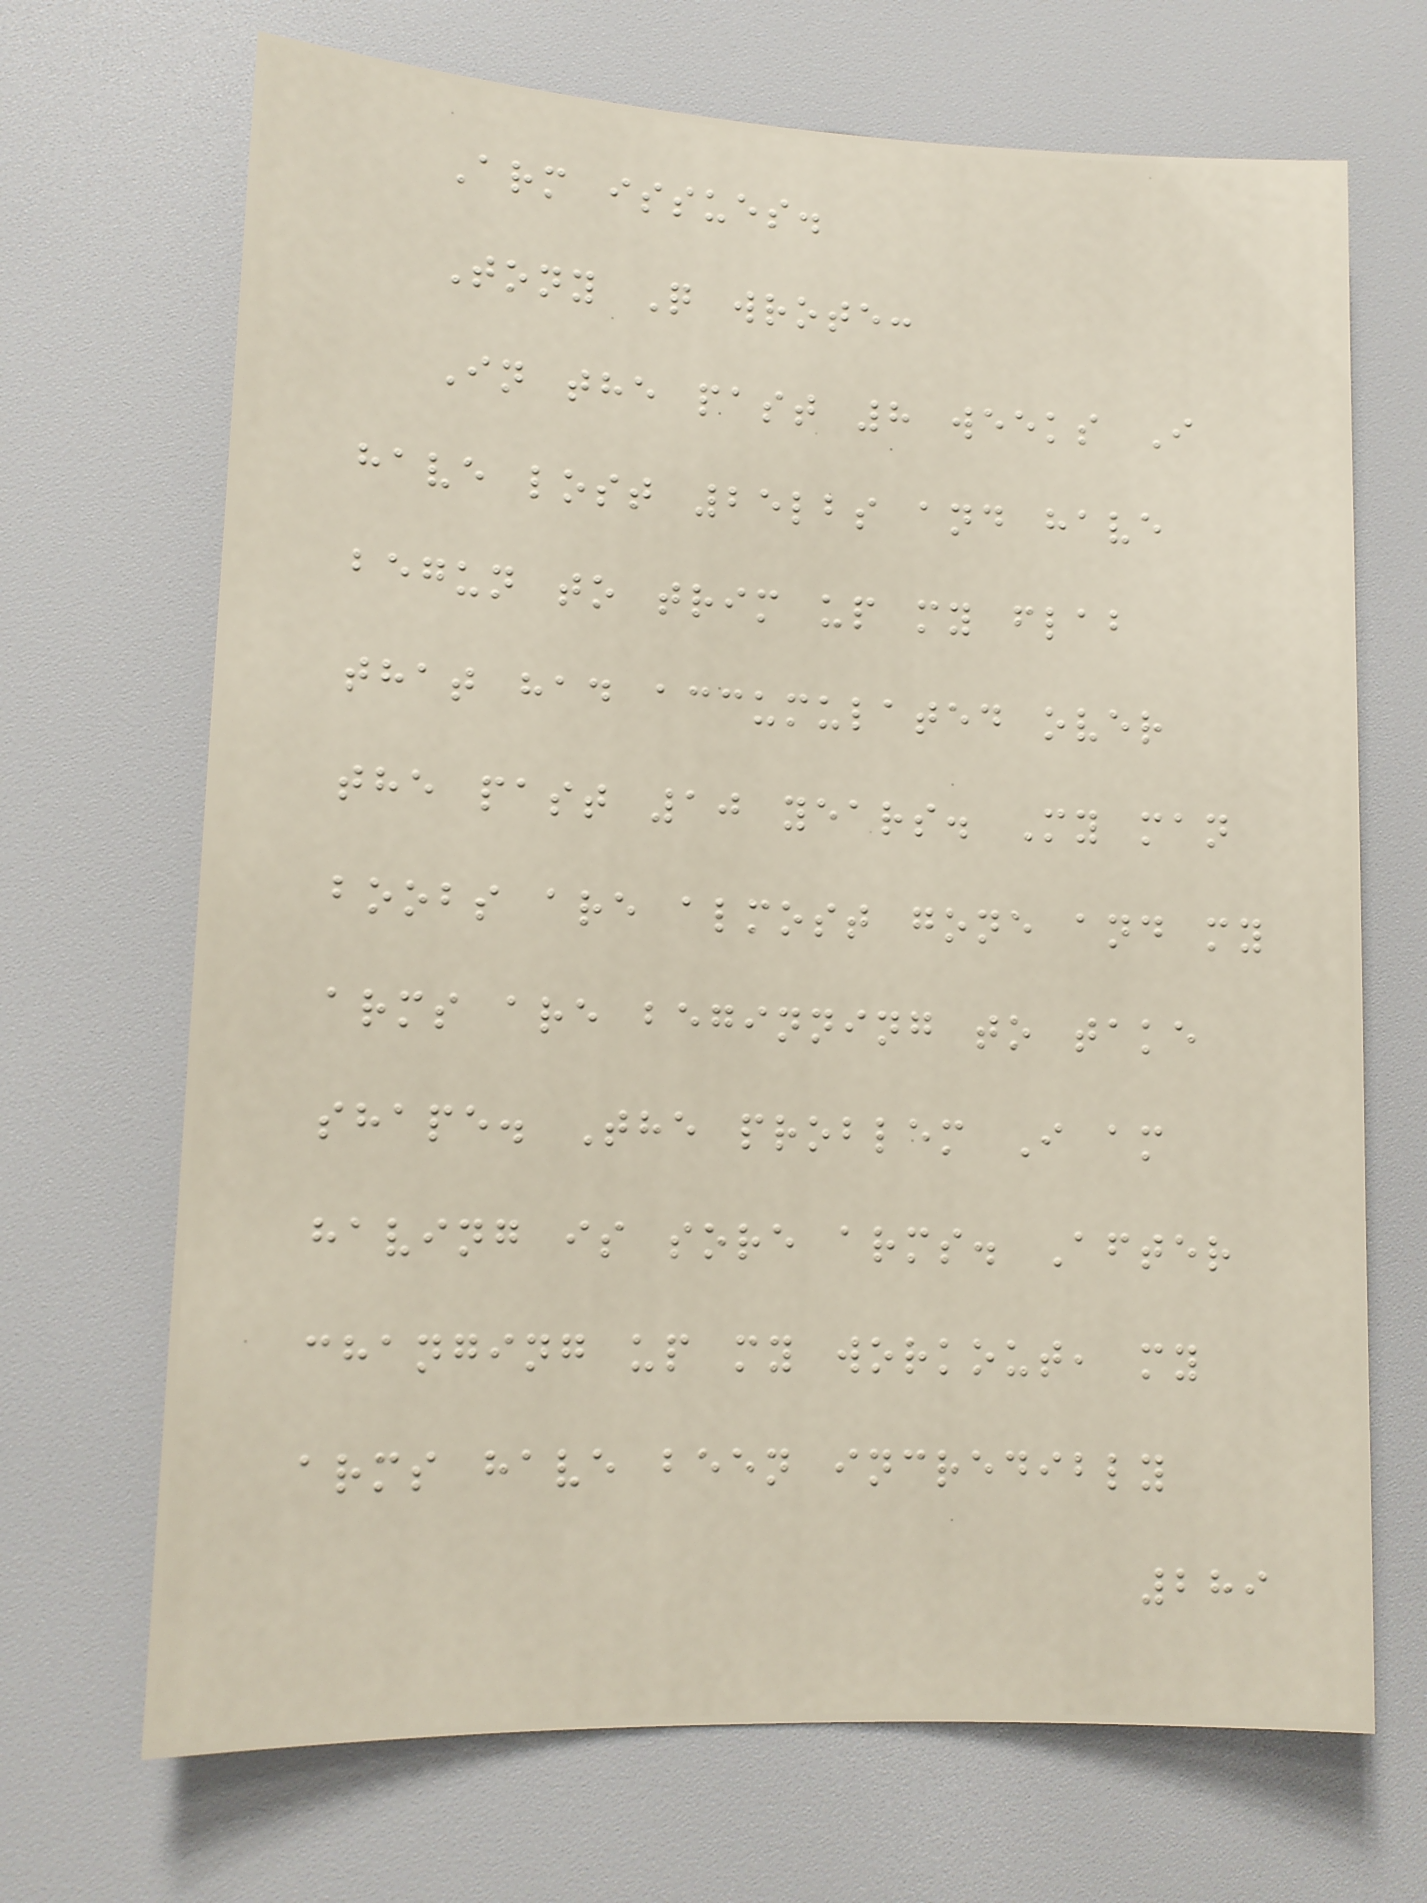Arm issues.
Tony Q wrote:
In the past 8 weeks I
have lost 25lbs and have
begun to trim up my flab
that had accumulated over
the past 10 years. My man
boobs are almost gone and my
arms are beginning to take
shape. The problem I am
having is sore arms. After
changing up my workout, my
arms have been incredibly
289
